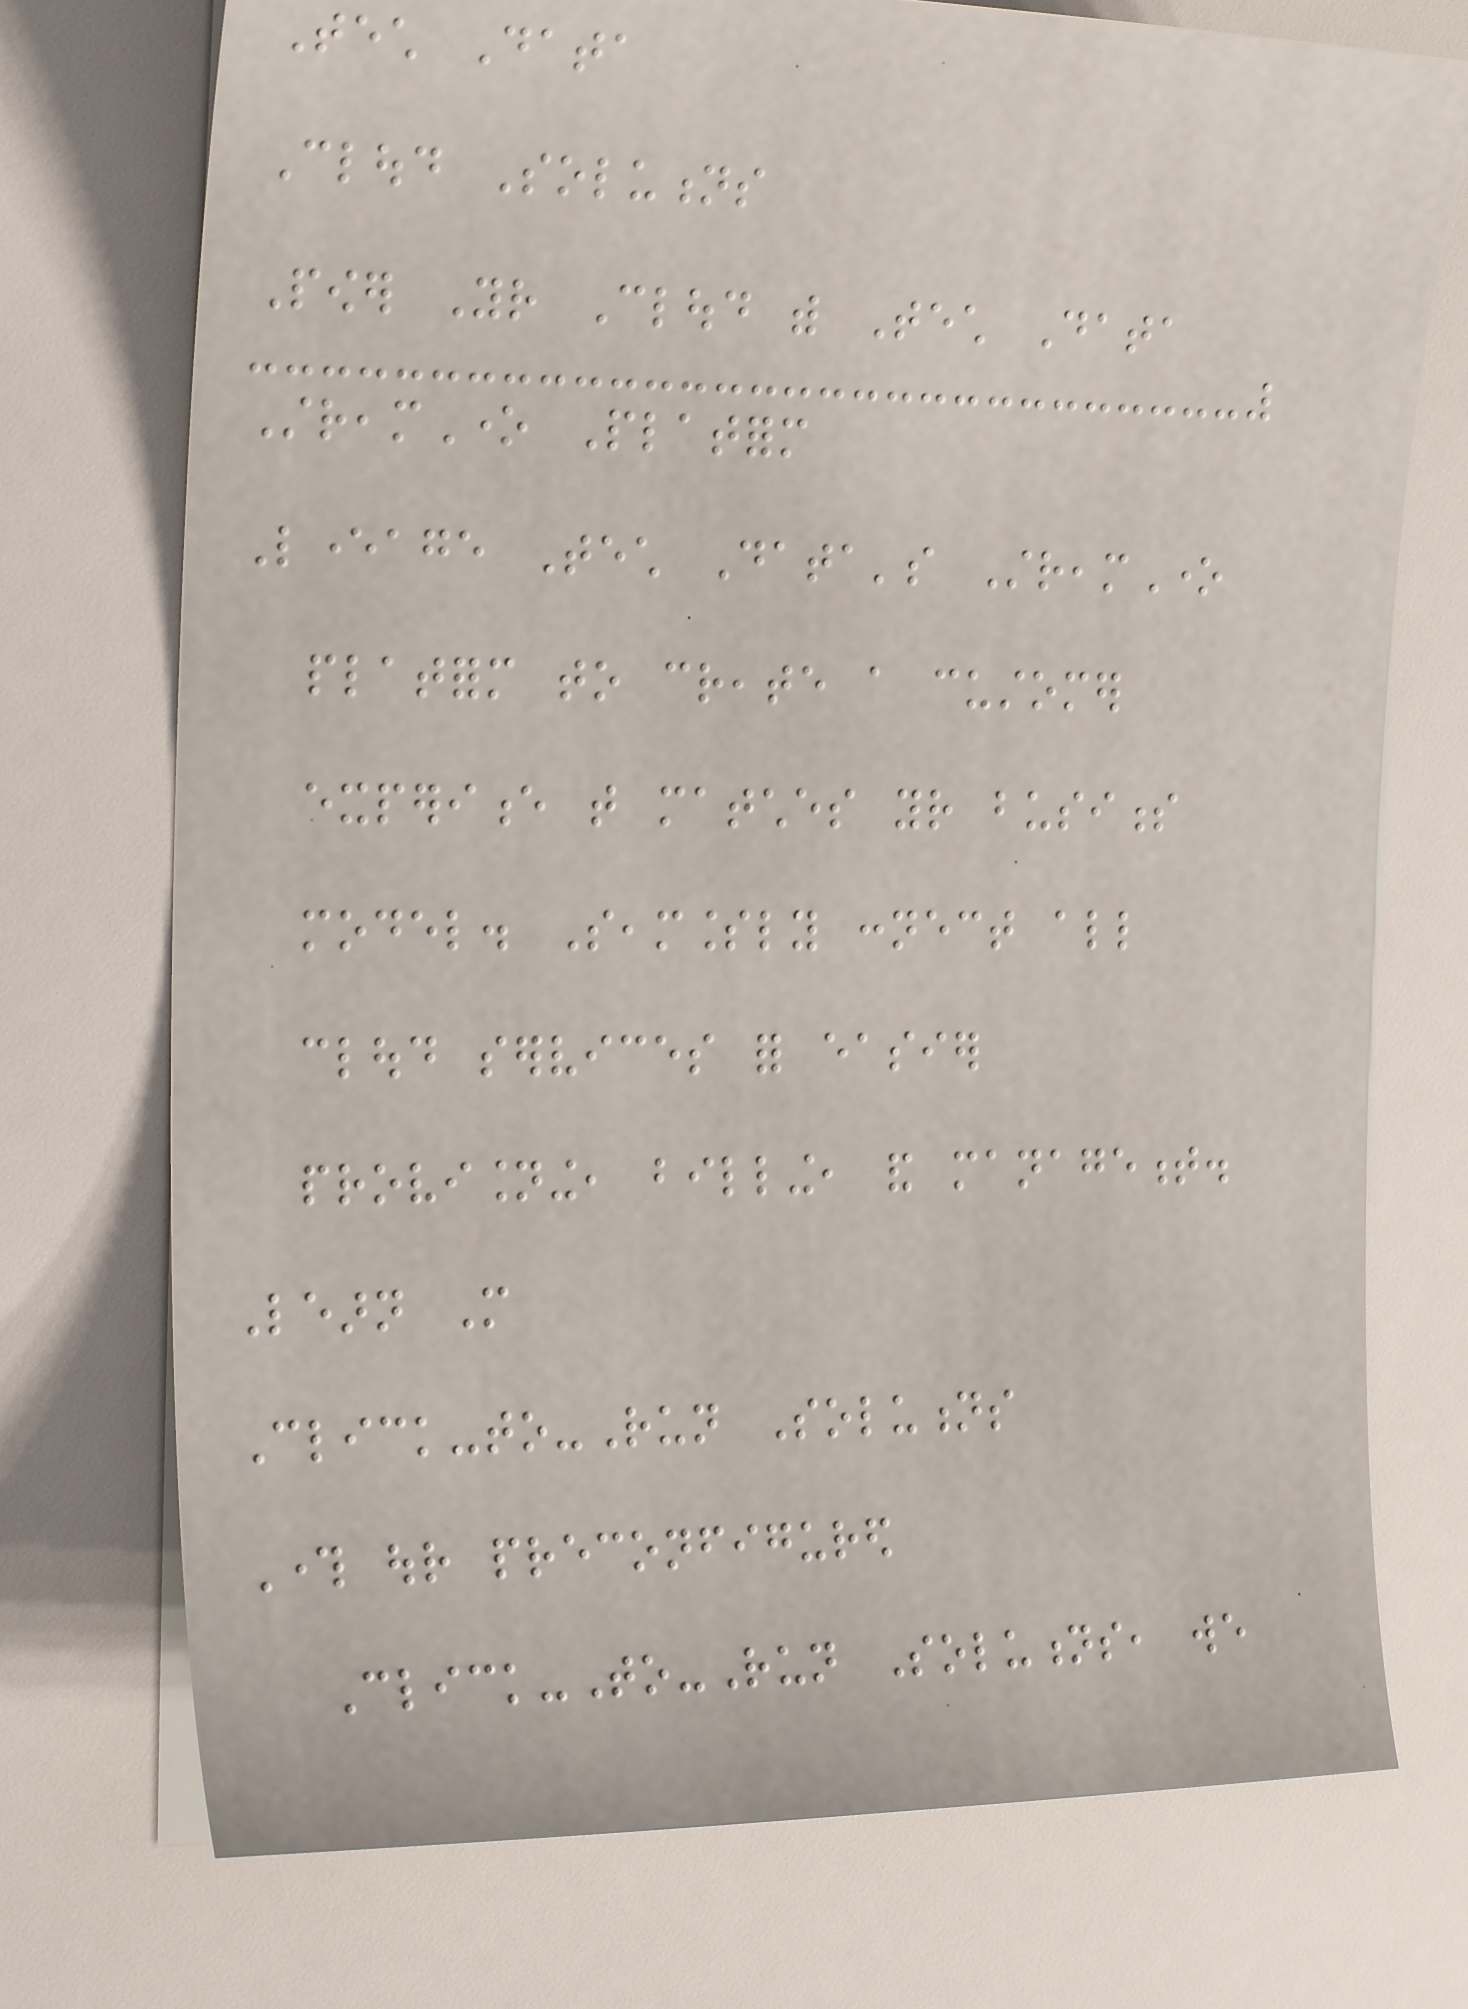Tech Data
Cloud Solutions
Power Your Cloud with Tech Data
StreamOne Platform
Leverage Tech Data's StreamOne
platform to create a customer
experience that matches your business
model. Seamlessly connect all
cloud services for easier
provisioning, billing, and management.
Learn More
Click-to-Run Solutions
Through our preconfigured
Click-To-Run Solutions, we
